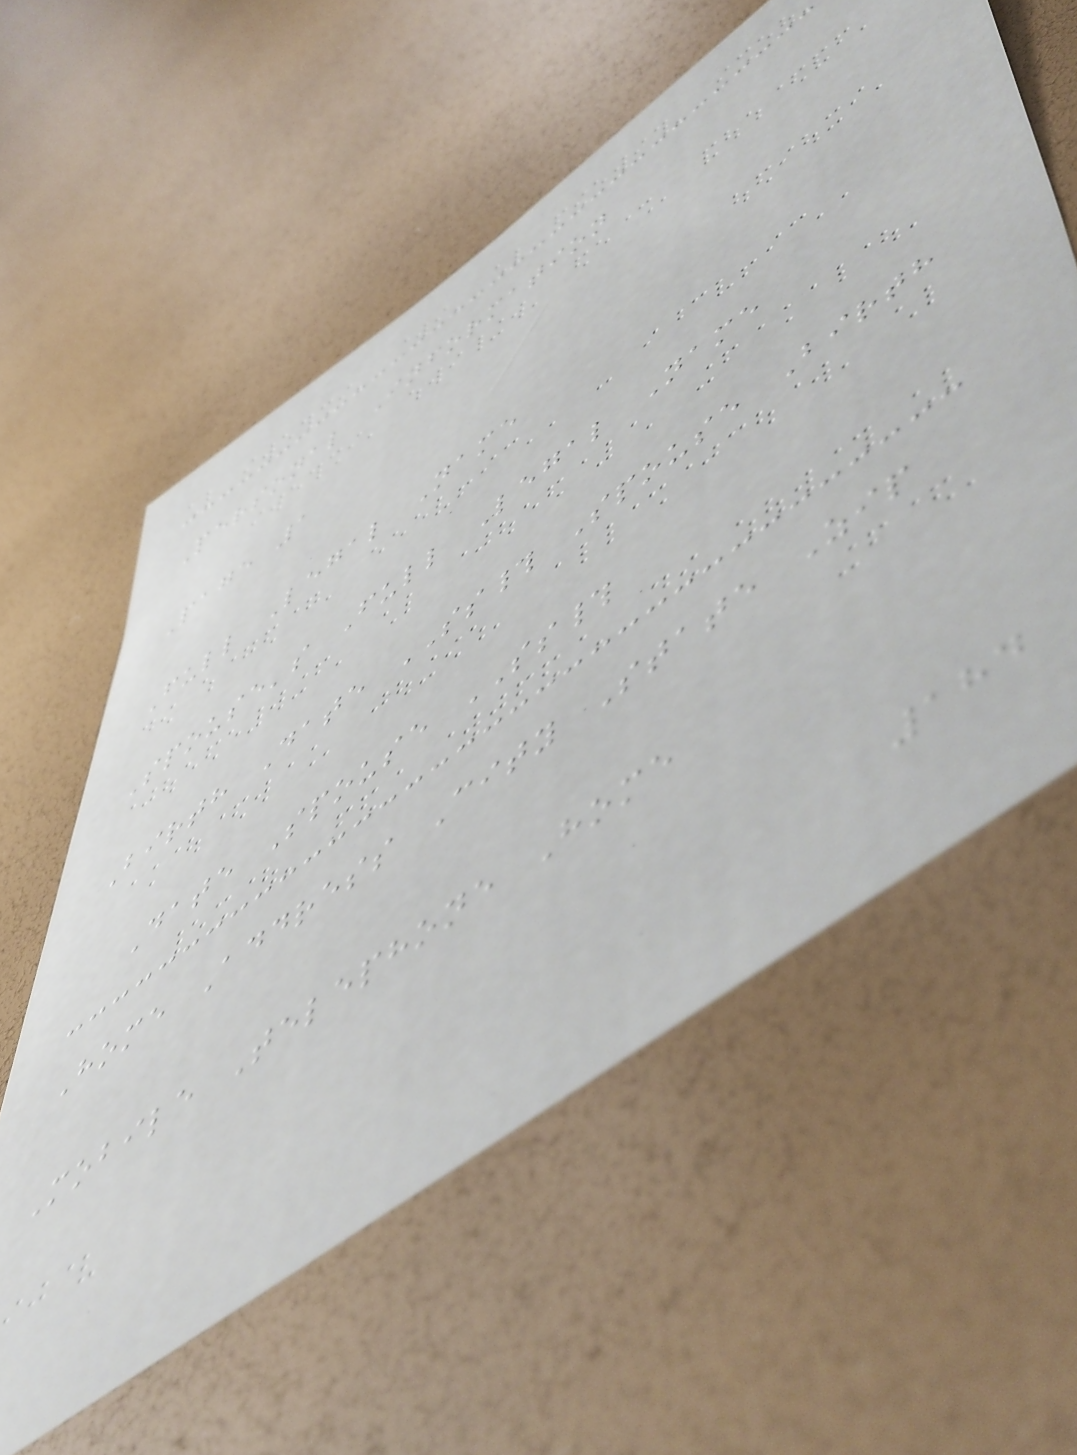Personal Information
Page 1
Full Legal Name
Spouse's Full Legal Name
Birth Date SS# Spouse Birth
Date Spouse SS#
Home Address City State Zip
Mobile Telephone Home
184
